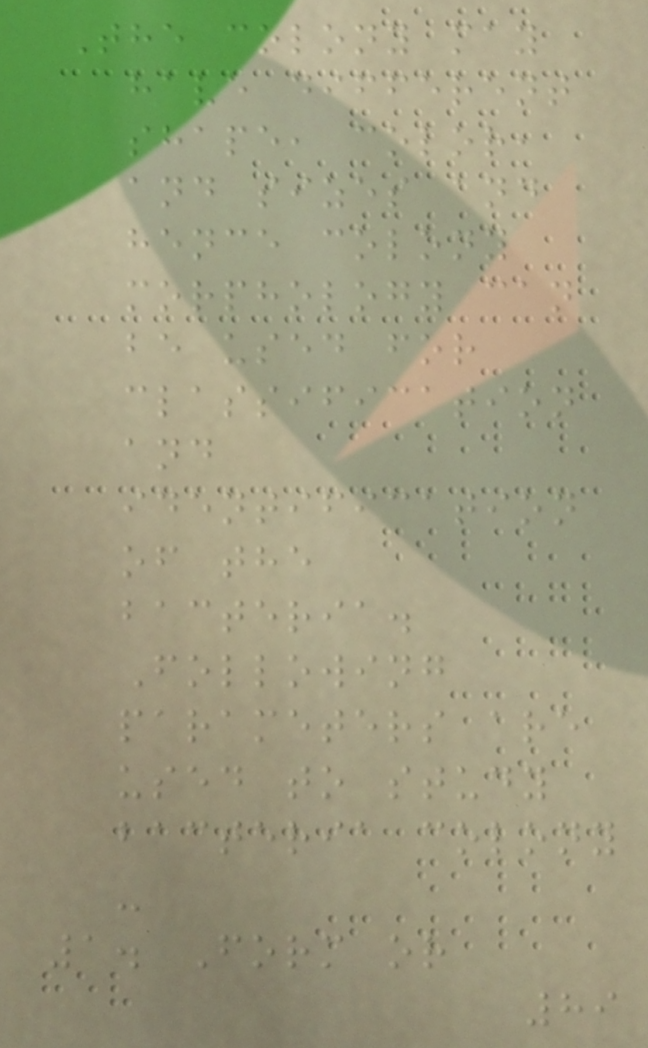The colony may
have different
shape, color,
and sizes and
hence colony
morphology can
be used for
classification
and
identification
of the
bacteria.
Following
parameters are
used to study
bacteria colony
-
1. Form or
89
